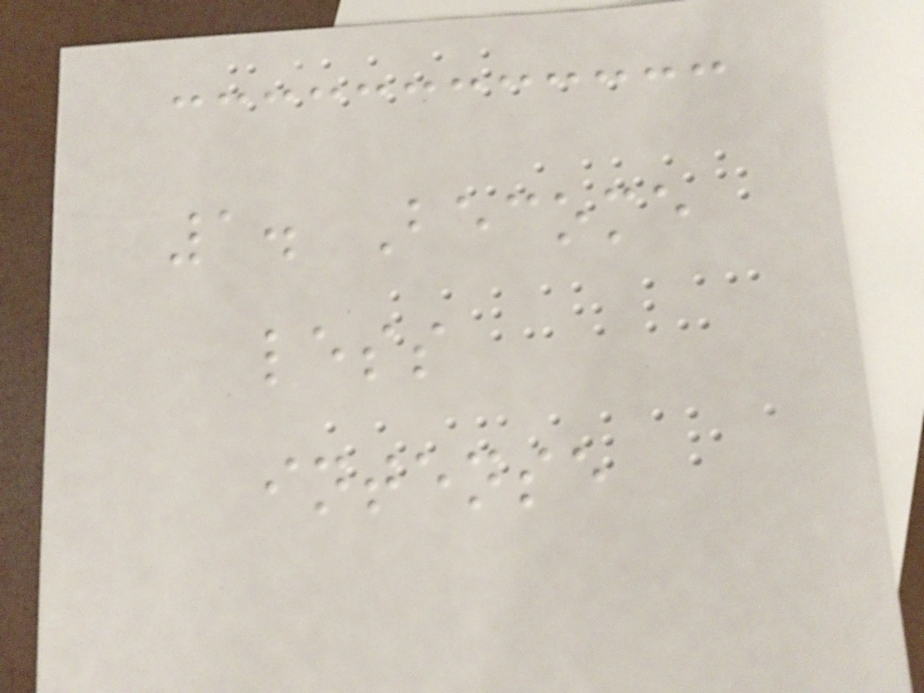1. Become
less
intense
